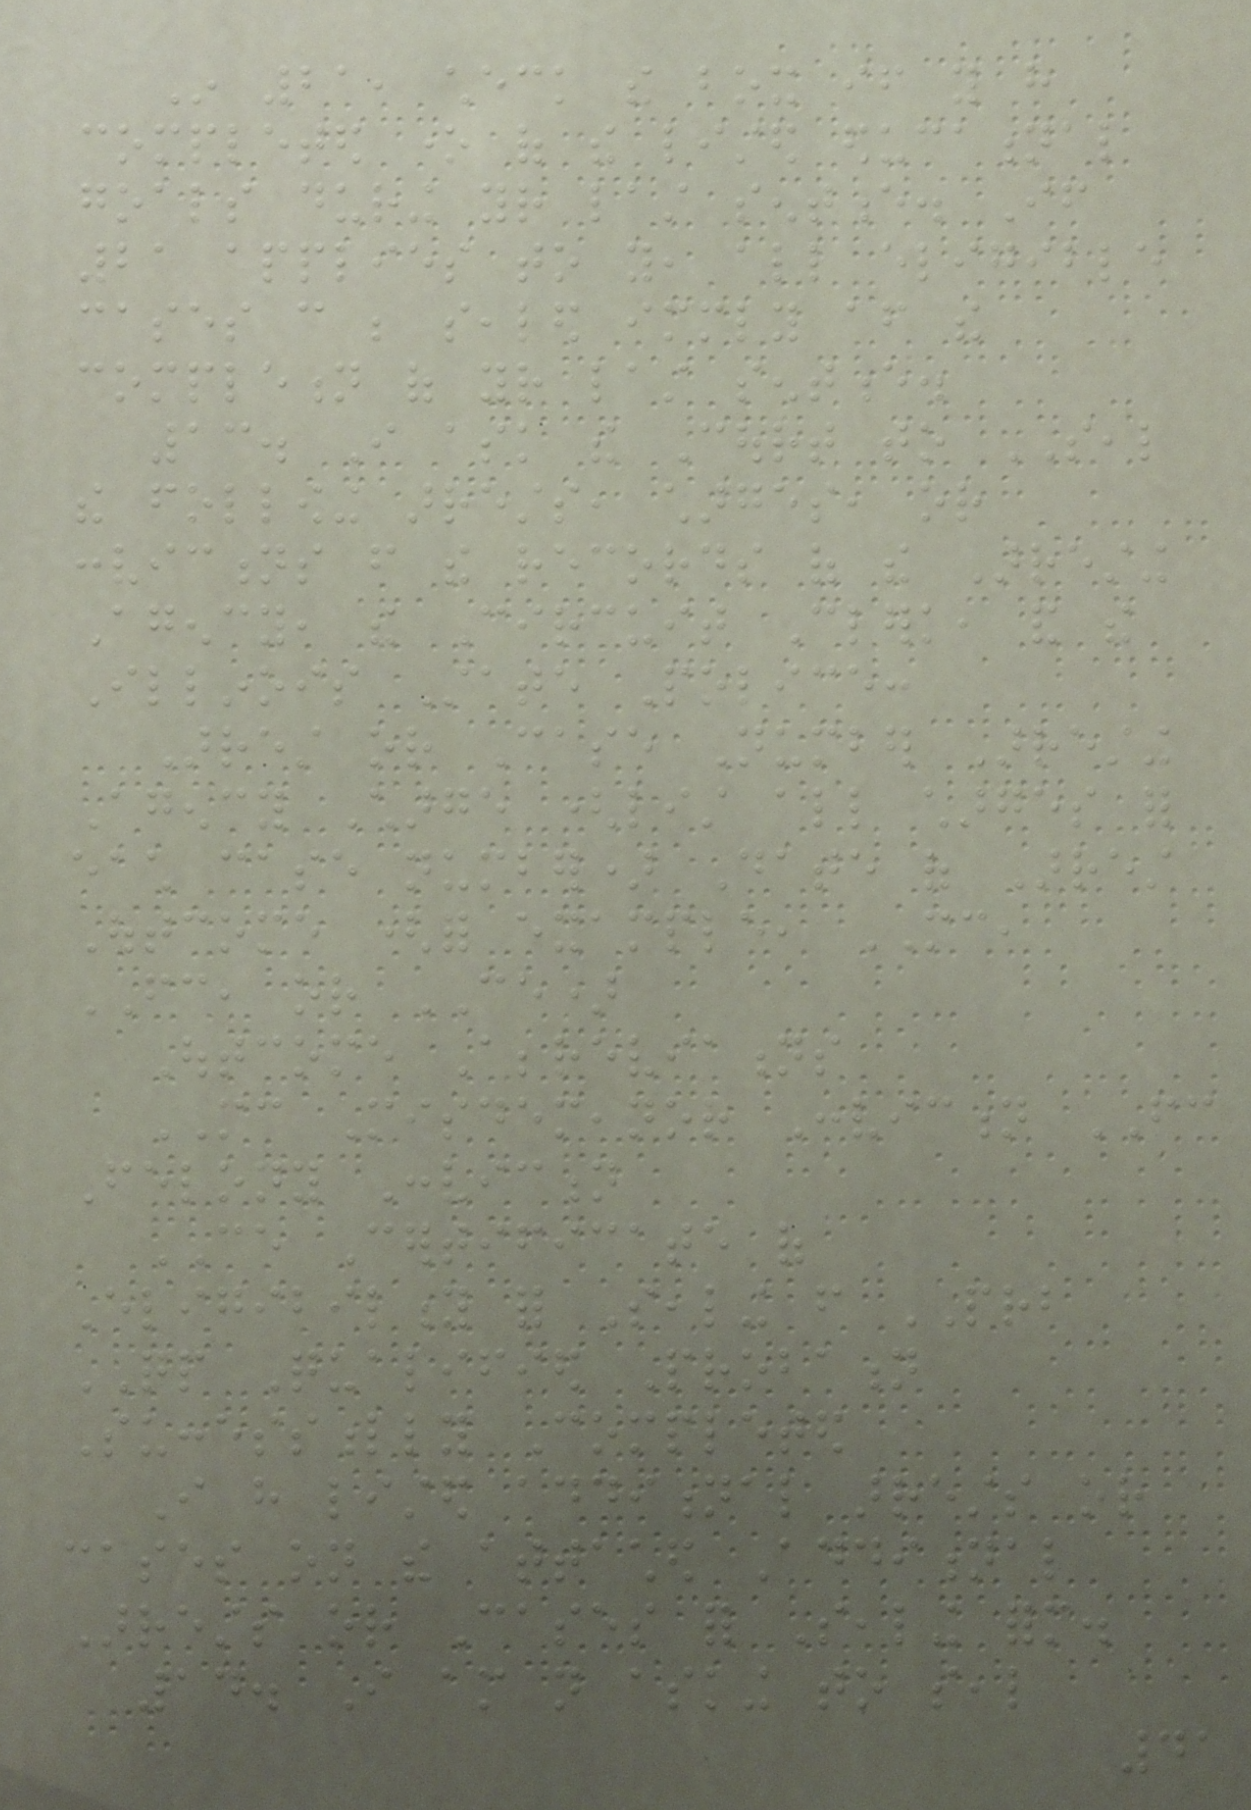In 21, check the box if you have
completed one of the listed educational
goals during your last sentence. If
21 applies to you, all eligible
cases can be sealed immediately after the
completion of your last sentence.
13. I ask the Court to SEAL
the following arrests, charges, or
convictions from the records of the Arresting
Agency, the Circuit Clerk, and the
Illinois State Police:
Arrest or Case Number Arresting
Agency Charge (list all charges for
each case number) Date of Arrest
Outcome (for example, MC,
FC, or CE)
Outcome Abbreviations
MC Misdemeanor Conviction FC
Felony Conviction
CE Certificate of
Eligibility for Sealing from PRB
QP Qualified Probation
Successfully Completed
I have listed additional arrests or
cases on the attached Additional
Arrests or Cases for Sealing form.
14. I am not asking to seal
41
